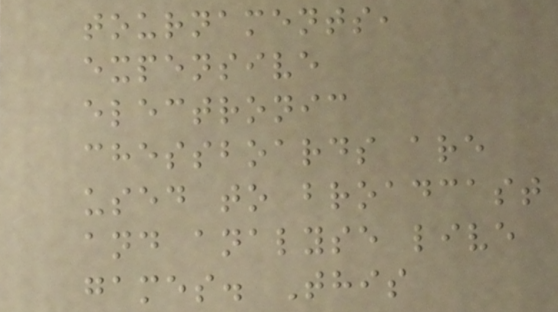tournaments,
expensive
electronic
chessboards are
used to broadcast
and analyse live
games. This
